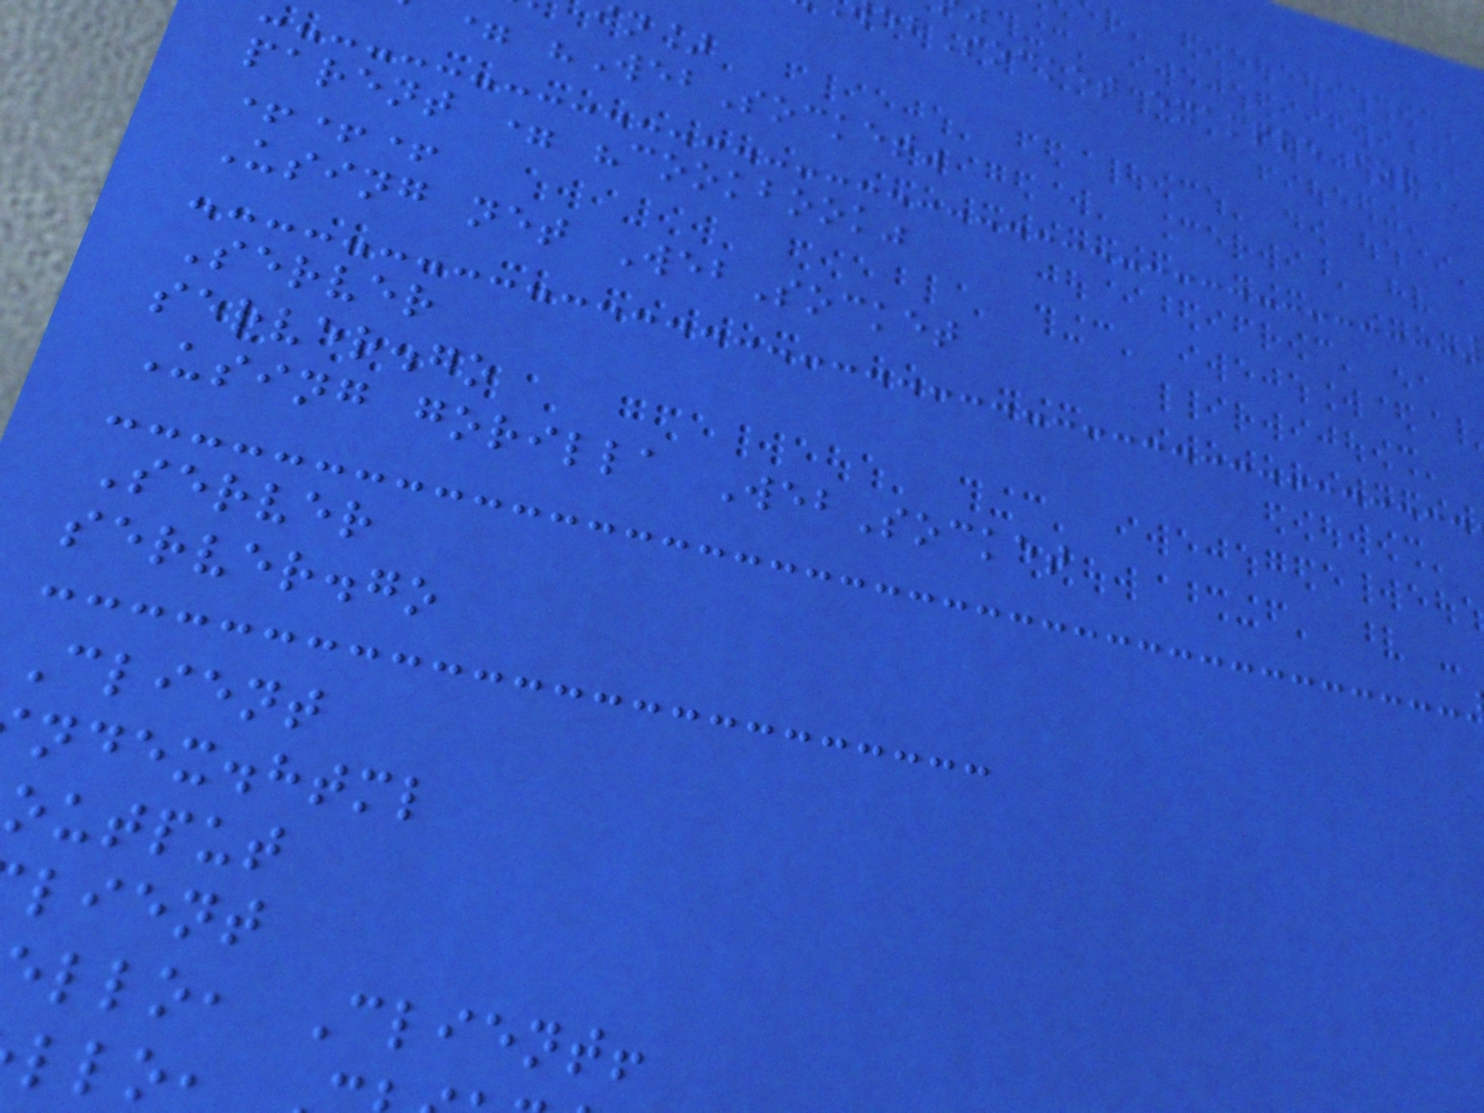ebSocket example for
= "WebSocket"
parent = "cookbook"
+++
Using net WebSocket
Server
server.go
Using gorilla WebSocket
Server
server.go
Client
ndex.html
output
lient
llo, Client!
llo,
